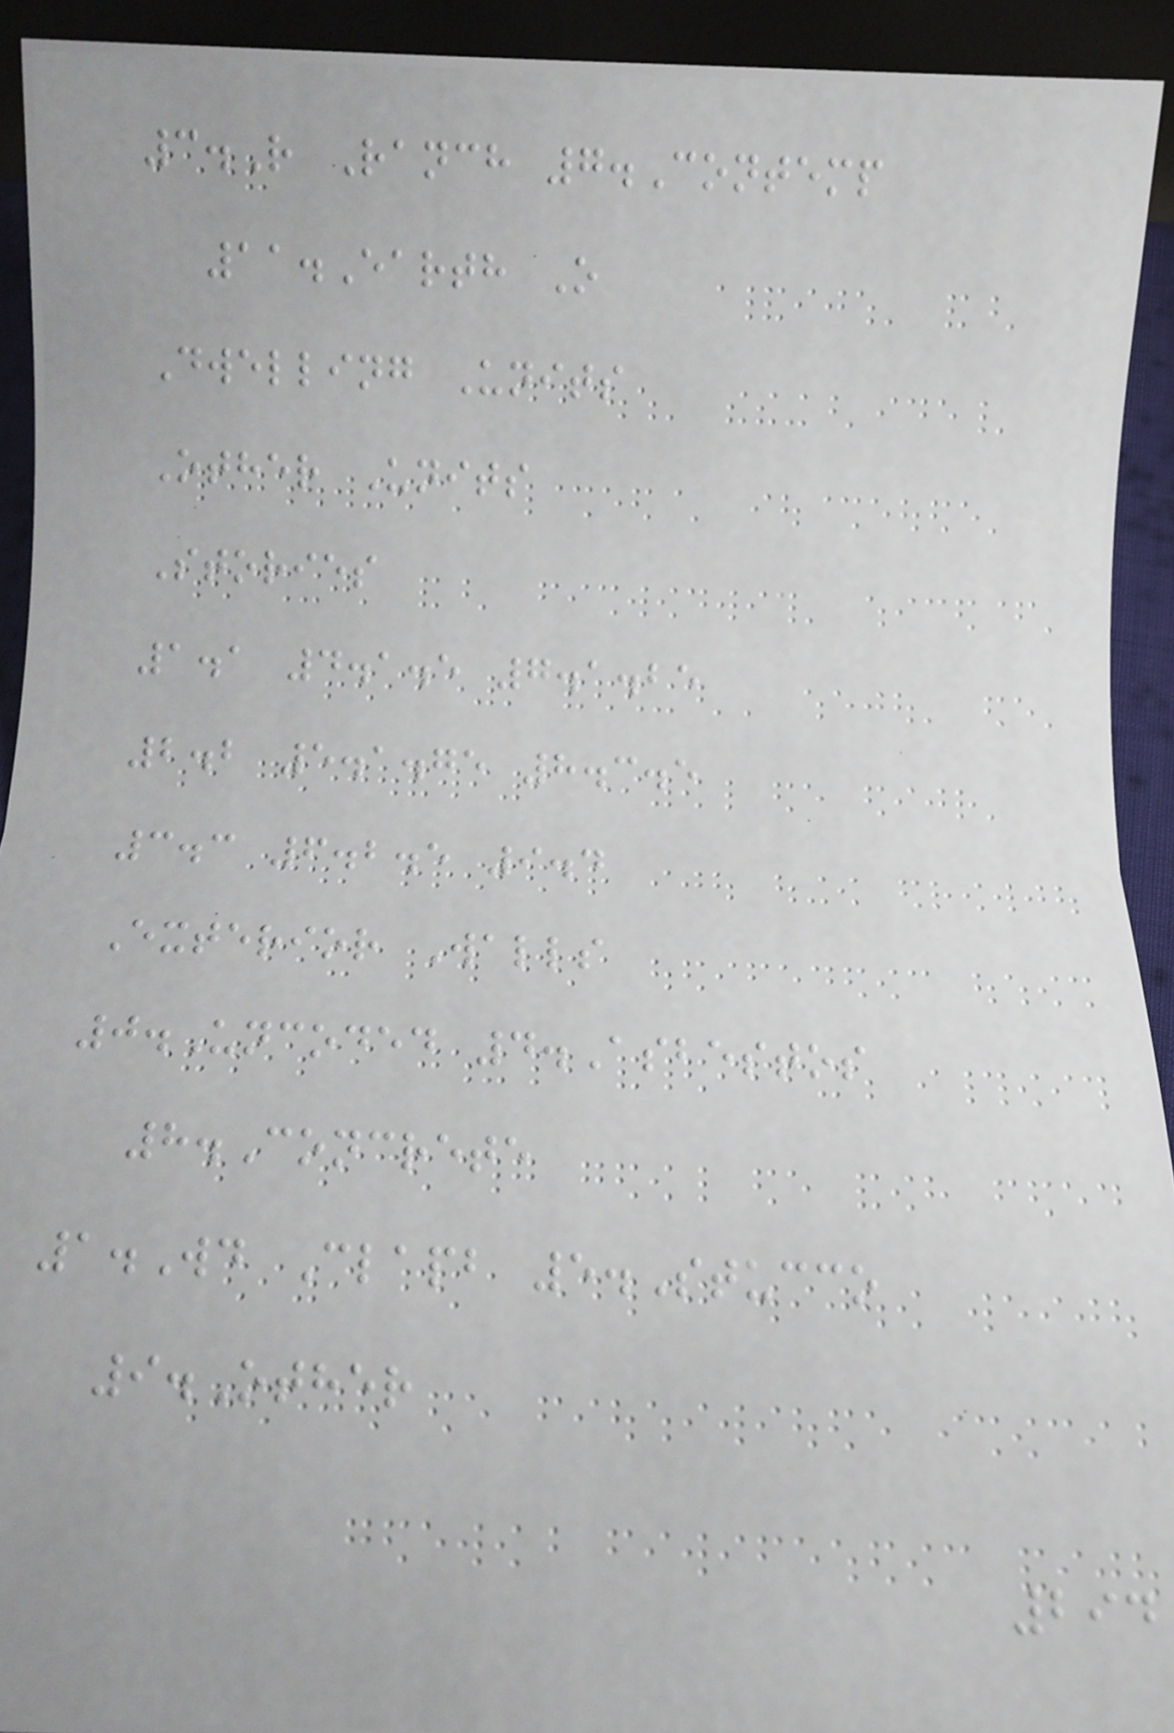3.R Ranch 7.Contemp
11.Earth O
Dwelling Units
Other Units
Stories
1.1 4.1.5 7.1.25
2.2 5.1.75 8.3.5
3.3 6.2.5 9.4
Exterior Walls
0.Uncoded 4.Asbestos
8.Concrete
1.Wd Clapb 5.Stucco
9.Other
294
